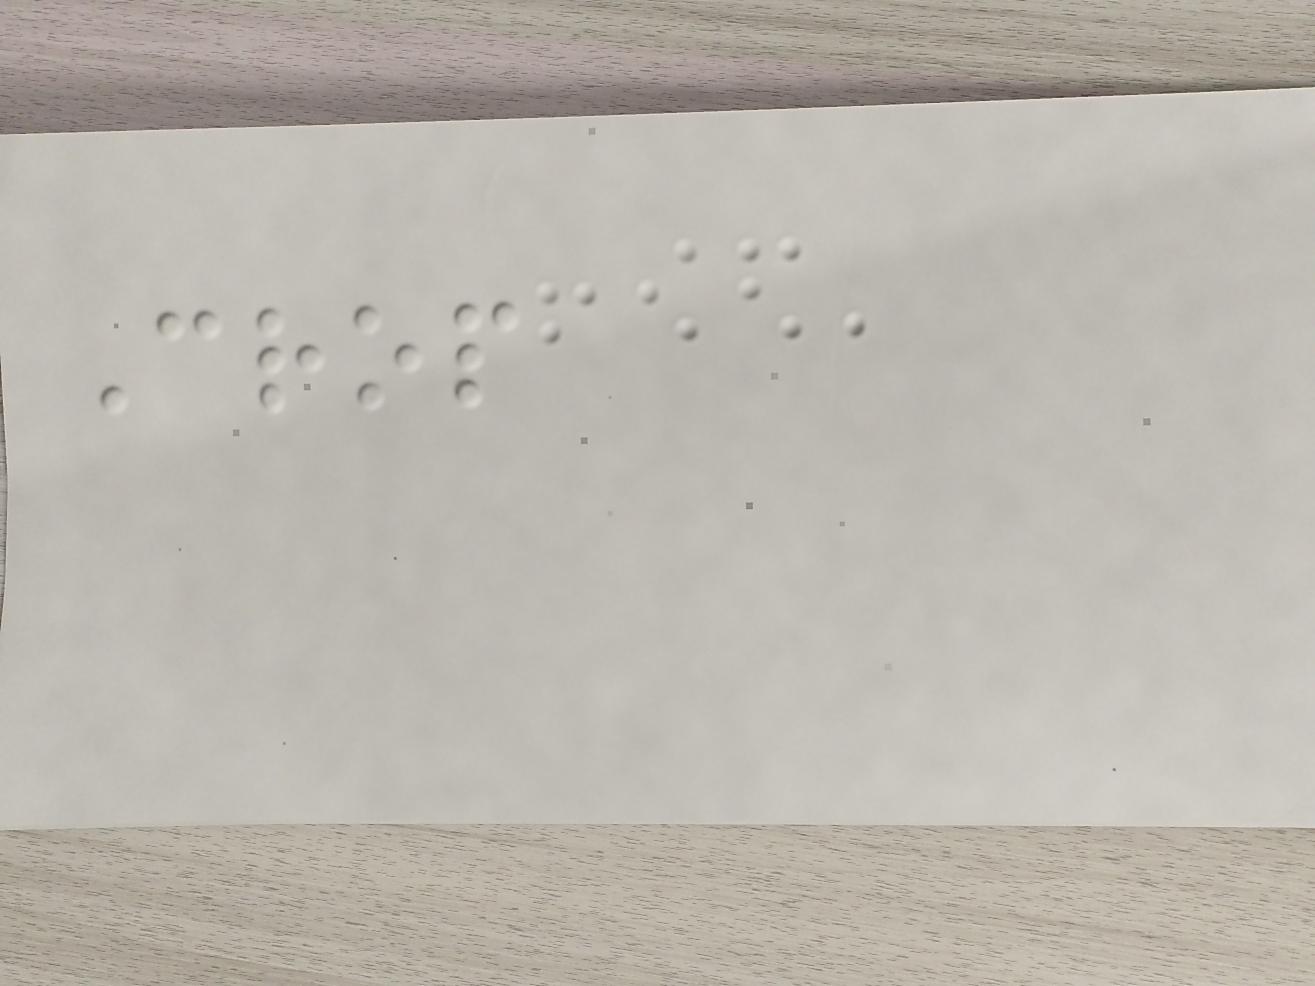Crop
